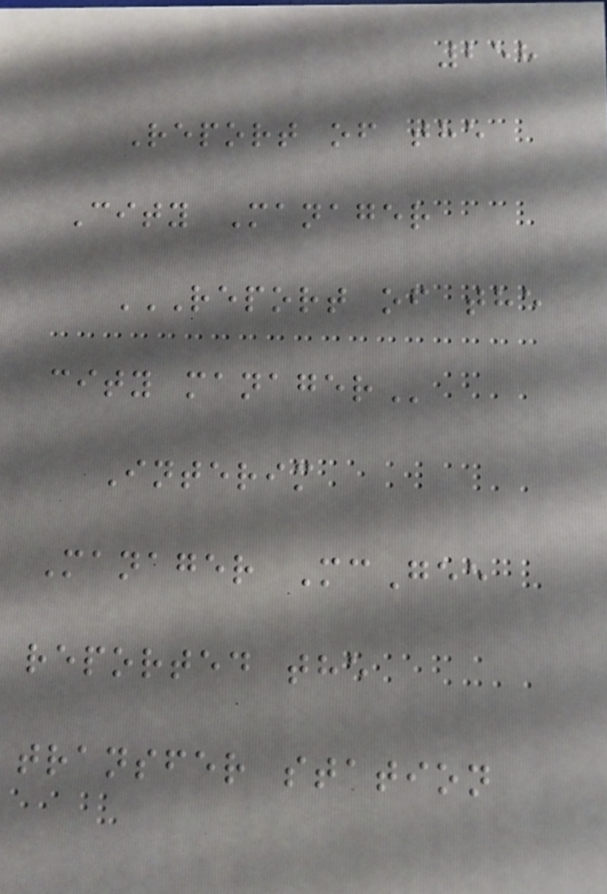258
Report of the
City Manager
REPORT OF THE
CITY MANAGER
Interim
Manager McGee
reported the
transfer station
